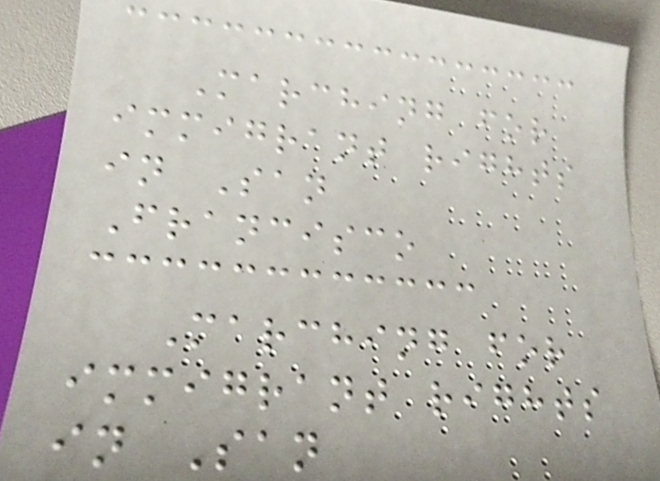Marching for
immigrant rights
in San
Francisco
Marching for
immigrant rights
in San
